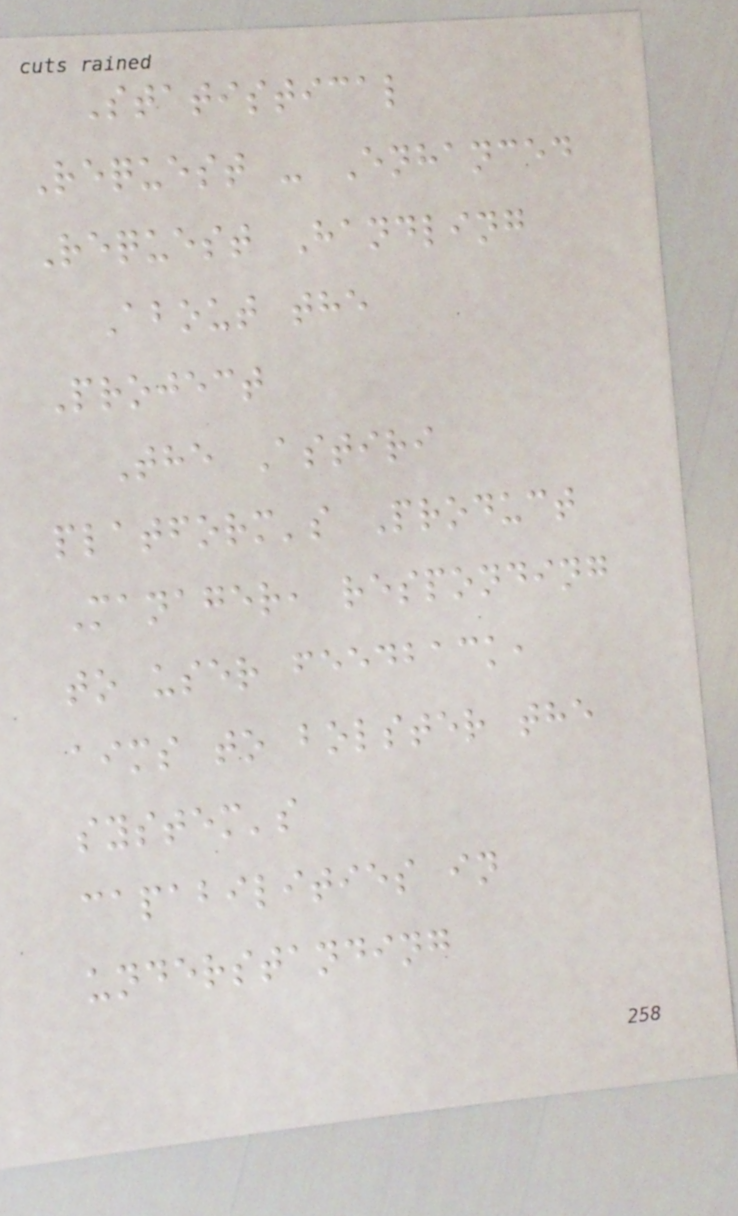Statistical
Request - Enhanced
Request Handling
About the
Project
The Astiri
platform's Product
Manager, responding
to user feedback,
aims to bolster the
system's
capabilities in
understanding
